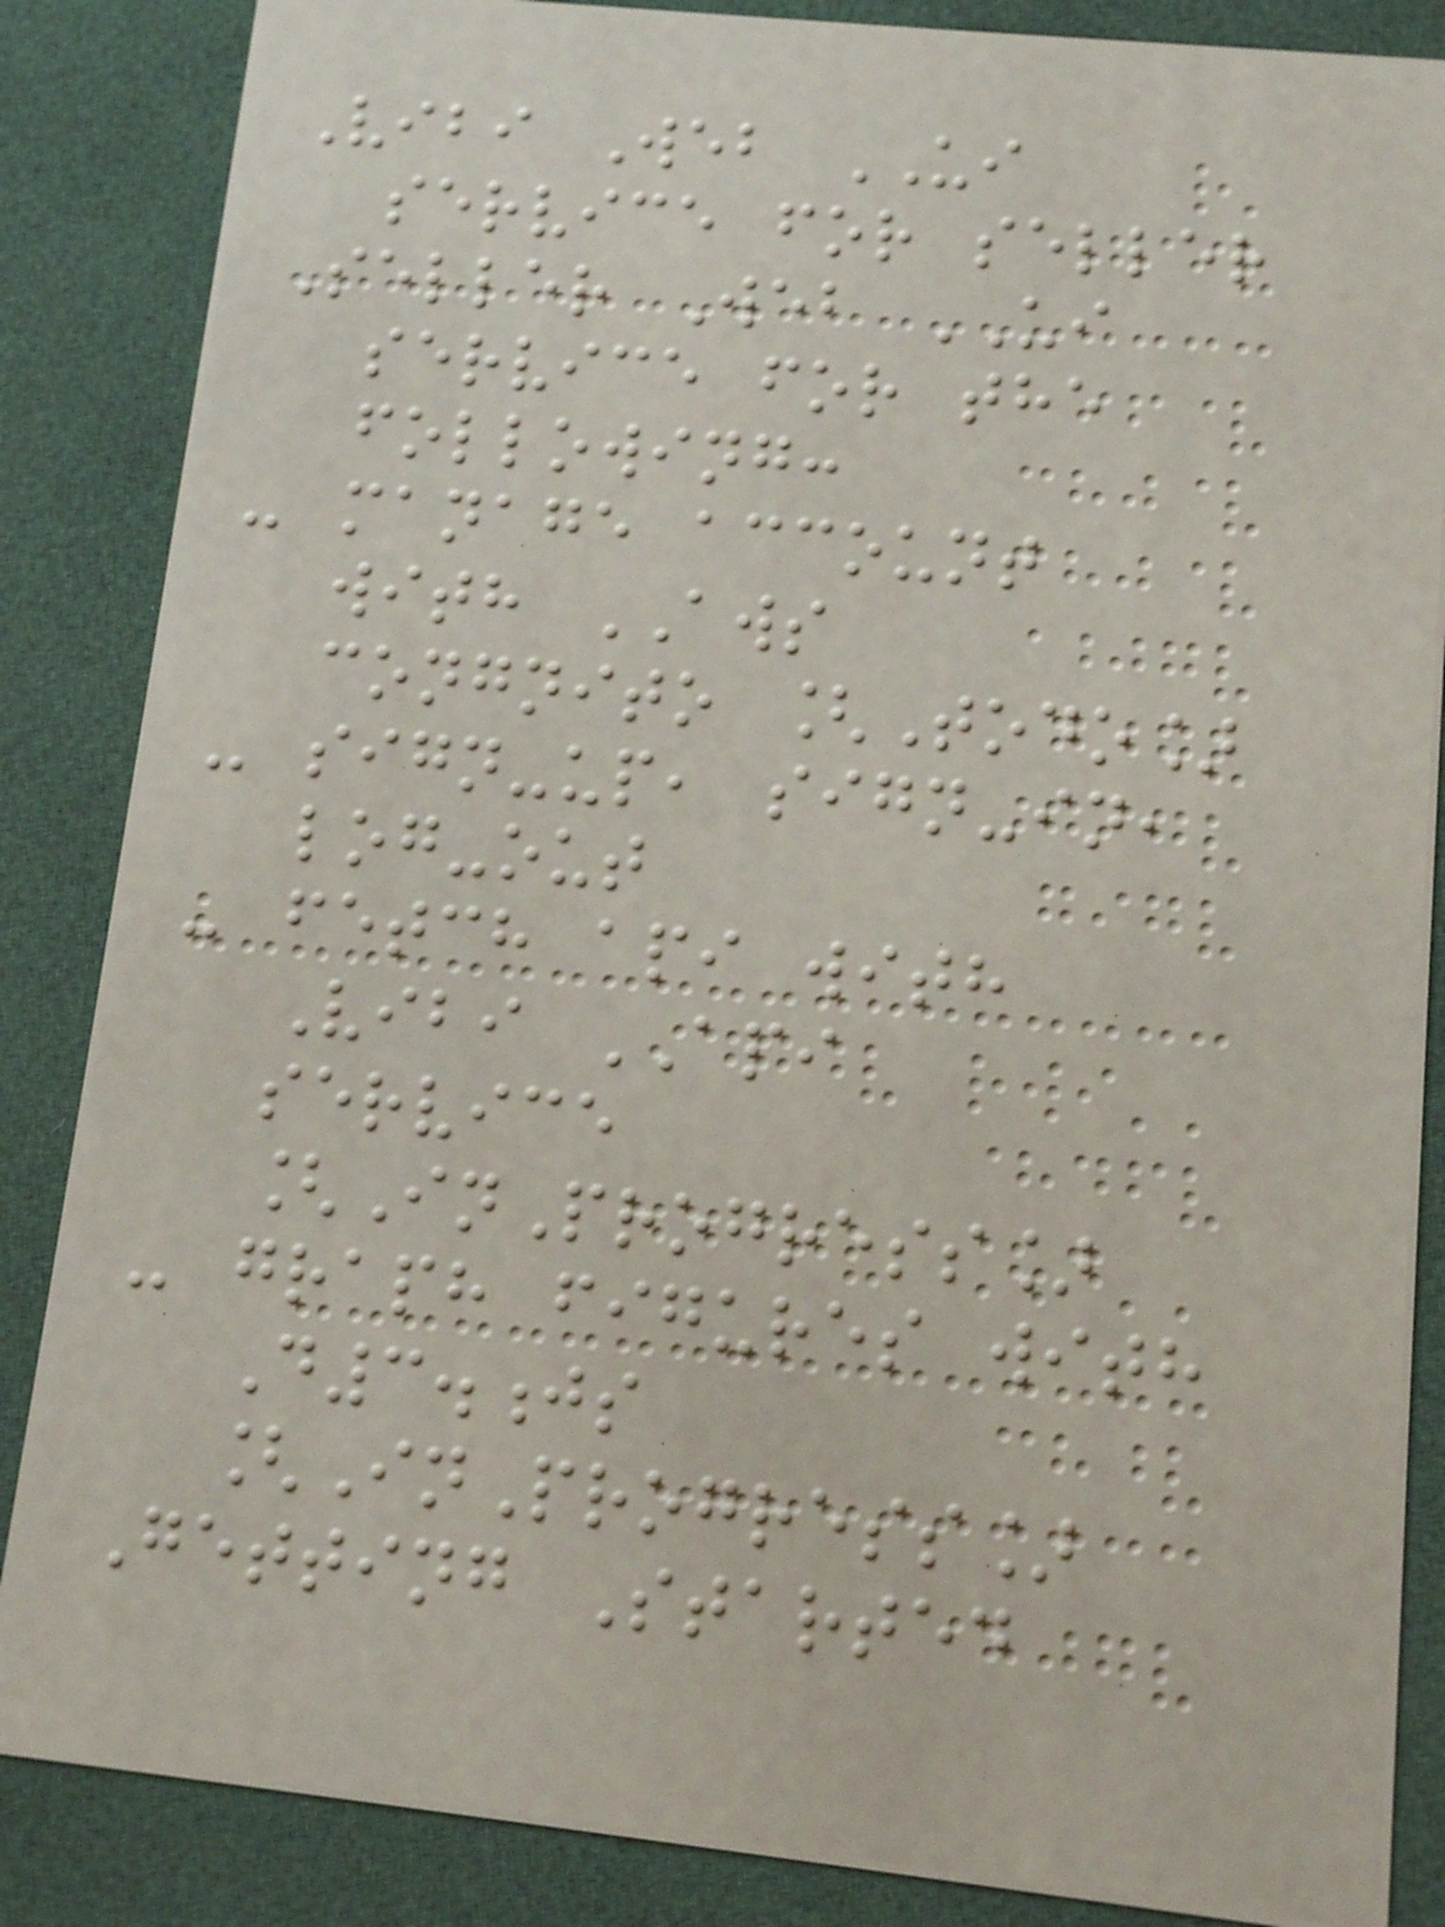Vibi Web UI
service for seller
Seller Web UI
service for the
following:
- manage account
with AWS
congnito [Todo]
- sign-up, sign-in,
log-out
- fetch api with
Vibi API
service
[InProgress]
- graph figures with
D3.js
[InProgress]
Getting Started
